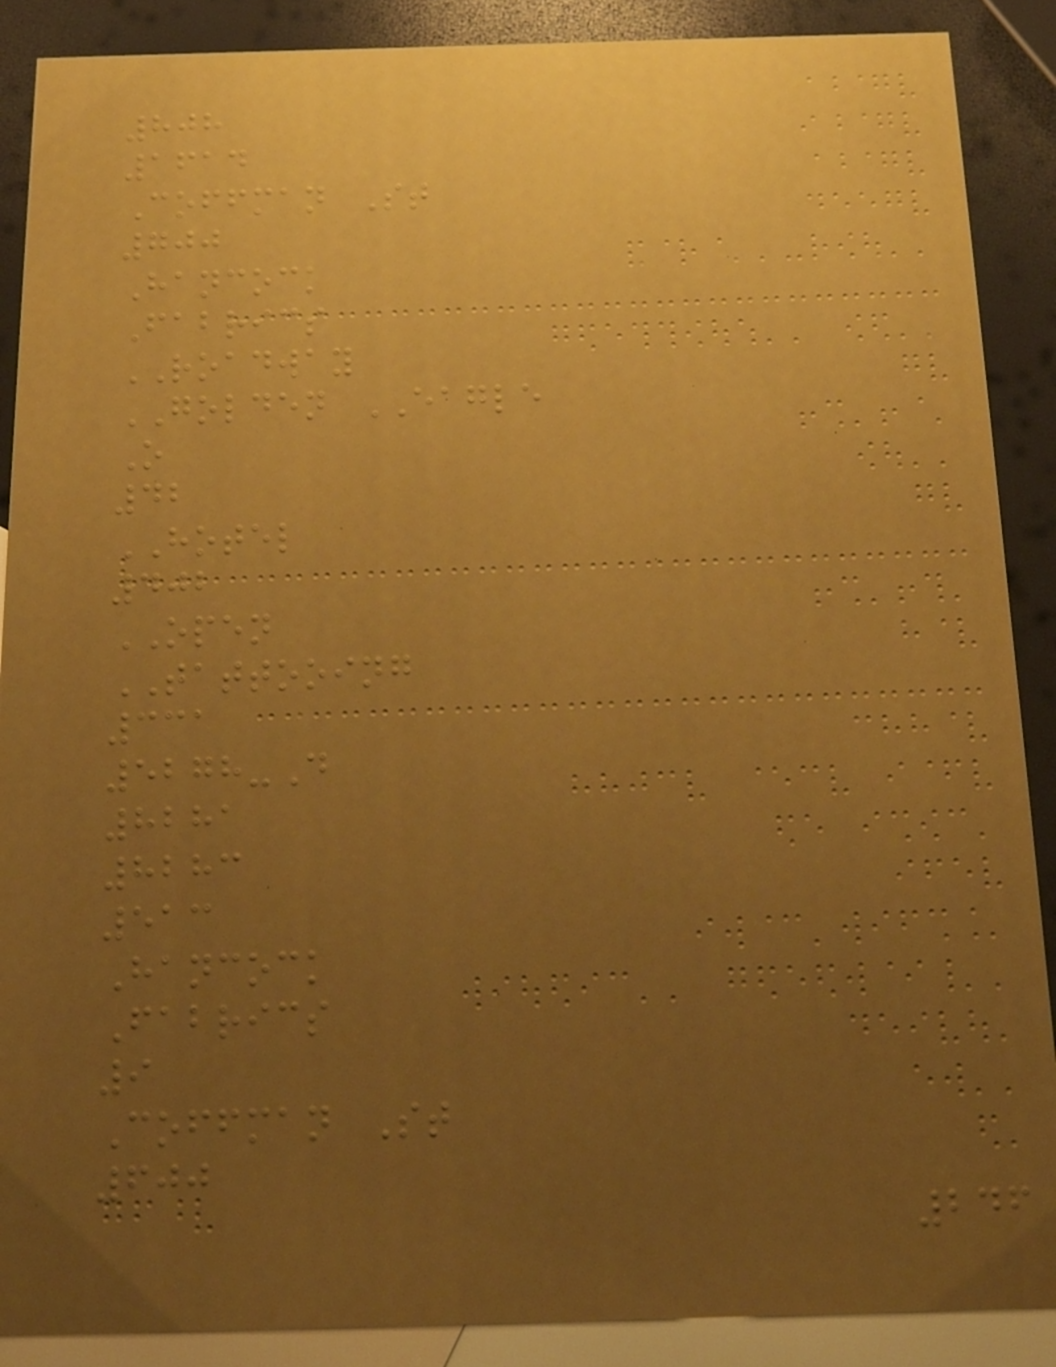808
1614
Coffman St
700
Hancock
Fabrics
ROADWAY
GOLDEN EAGLE
O
42
HOTEL
402
OPEN
TATTOOING
331
5278-D
8281
8283
513
Hancock
Fabrics
9
Coffman St
600
246
